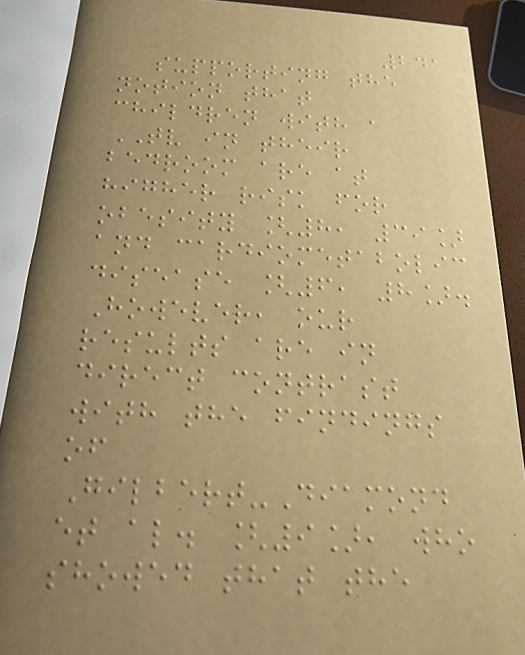241
supporting the
notion that
children with a
TV in their
bedroom are at
higher risk for
obesity [8, 39]
and cardiometabolic
disease [6, 8].
However, our
results are in
direct contrast
with the findings
of
Gilbert-Diamond
et al. [9], who
showed that the
